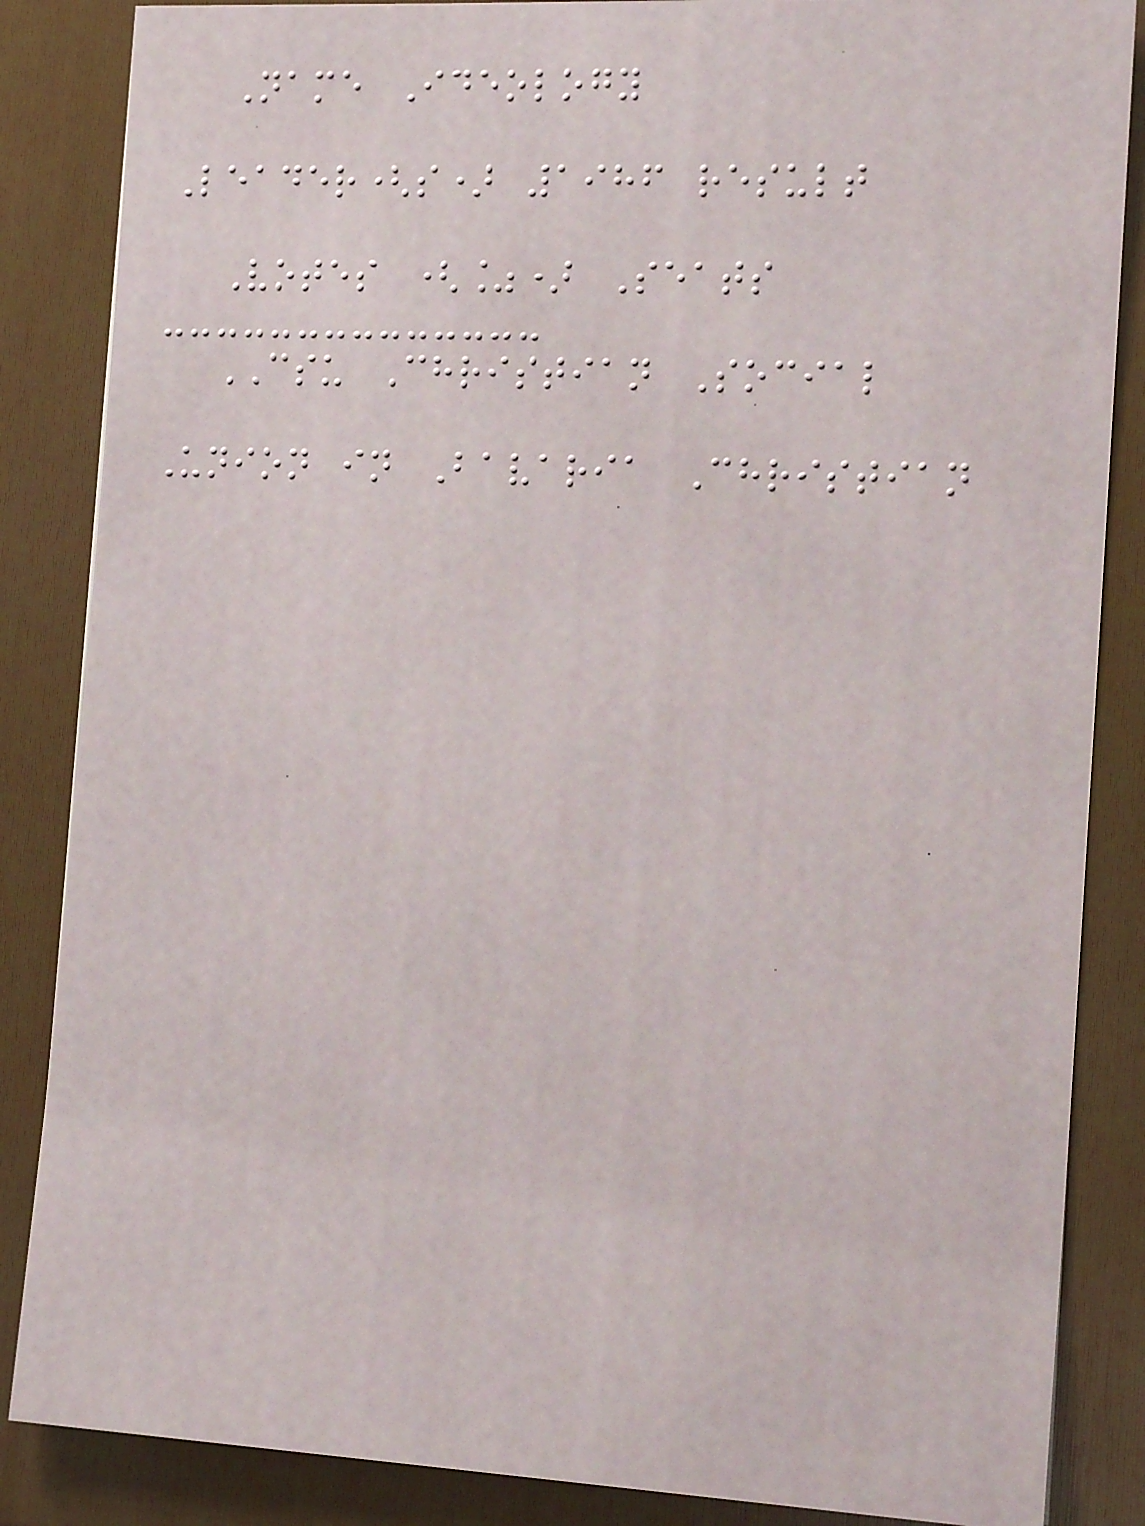Name Ideology
Leader(s) 1986 result
Votes (%) Seats
CSU Christian Social
Union in Bavaria Christian
